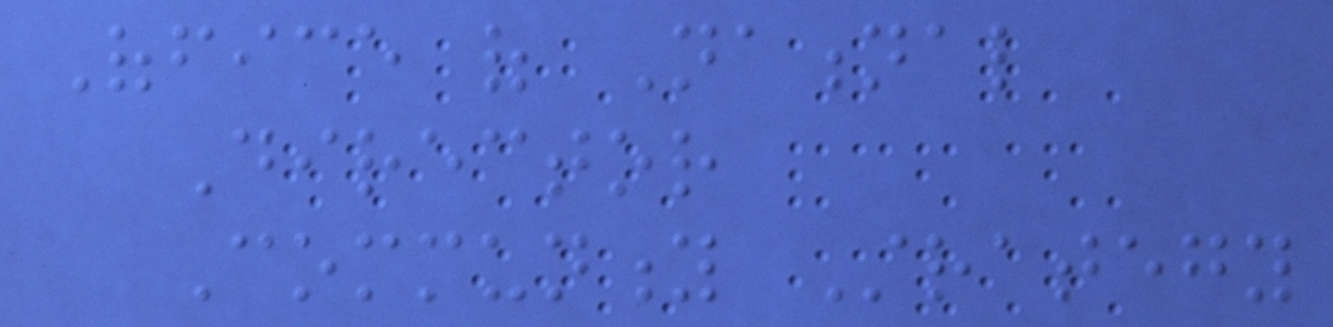Office of National
Director
Community Strategy
